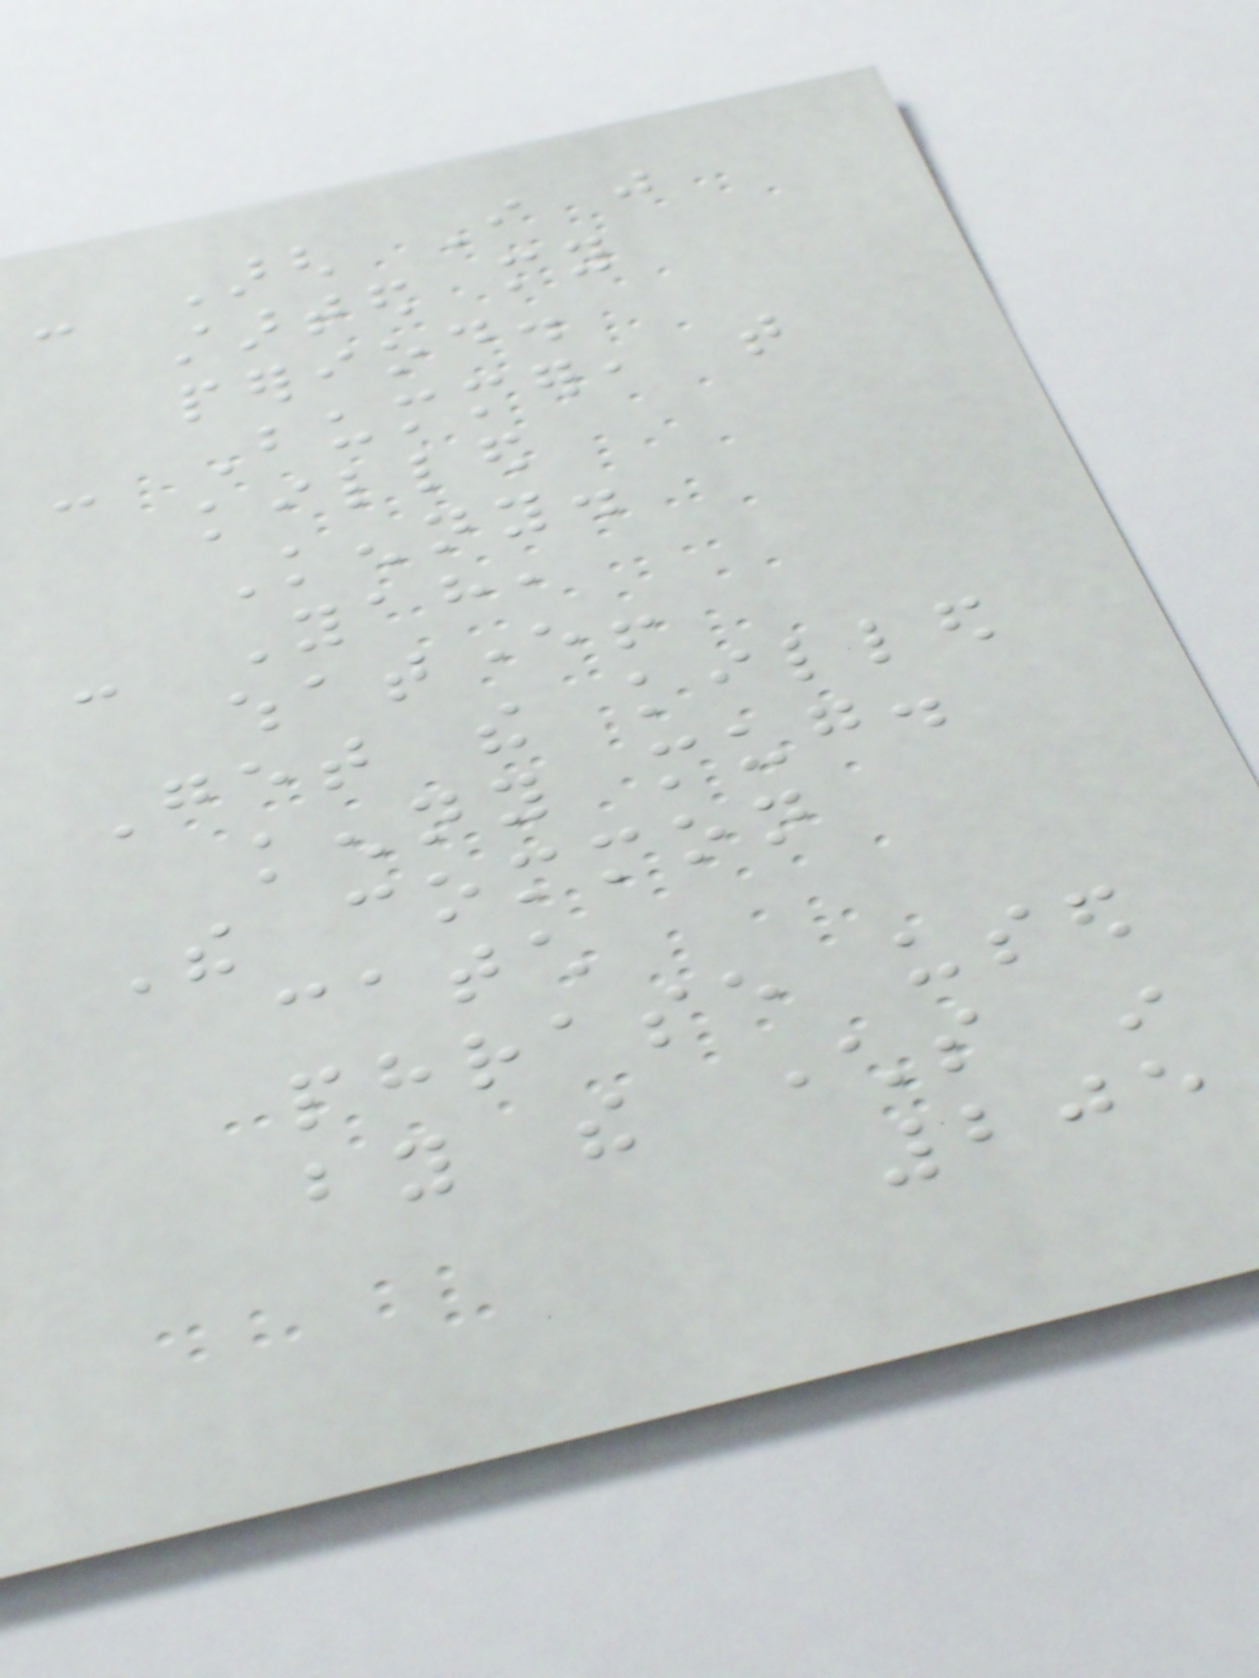- Argh I just
started my
period.
- Bummer, that
killed
Kenny.
- Yah,
whatever!
Get the killed
kenny mug.
The common
catch
phrase used
by the characters in
205
